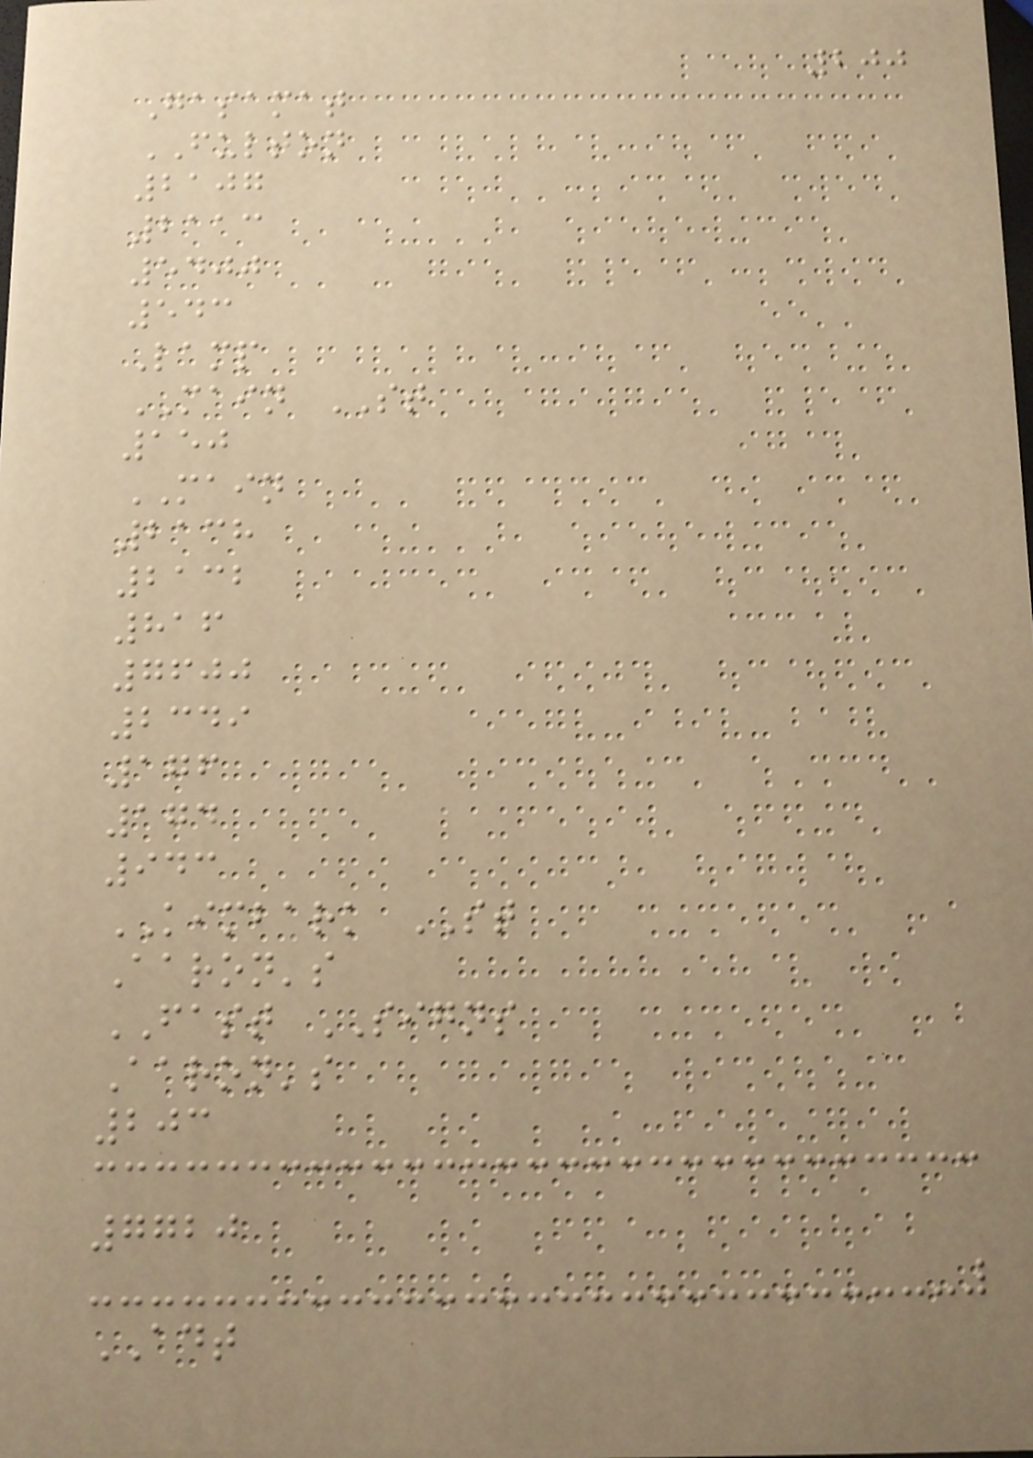200
Gasamat
FULTON
2107
2113
5400
543
Lamp
MAIN ST
150
MAIN
2138
2132
816
7600
2349
176
174
943
KIMBARK ST
Aaron's
FAST SIGNS
Aaron's
203
7720
ADT
